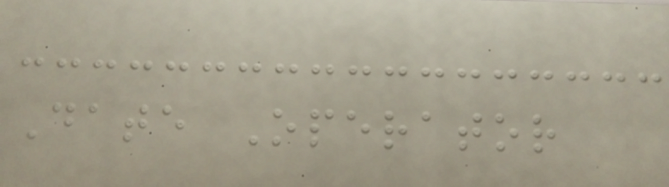Date Operator
